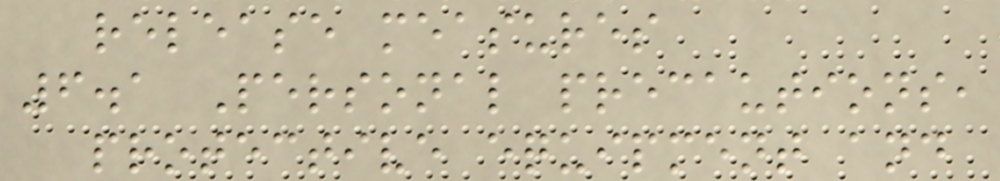release measures
6.1 Personal precautions,
protective equipment and
